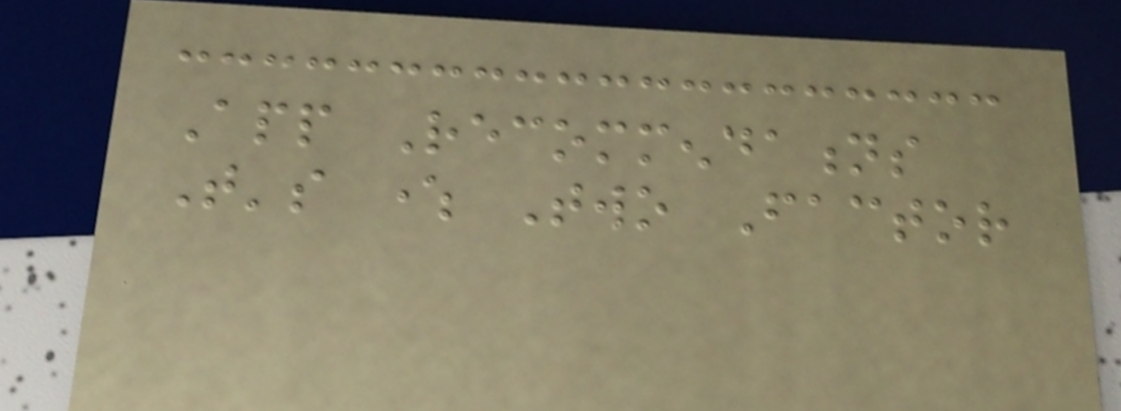App Recommendations
That's where Two Factor
